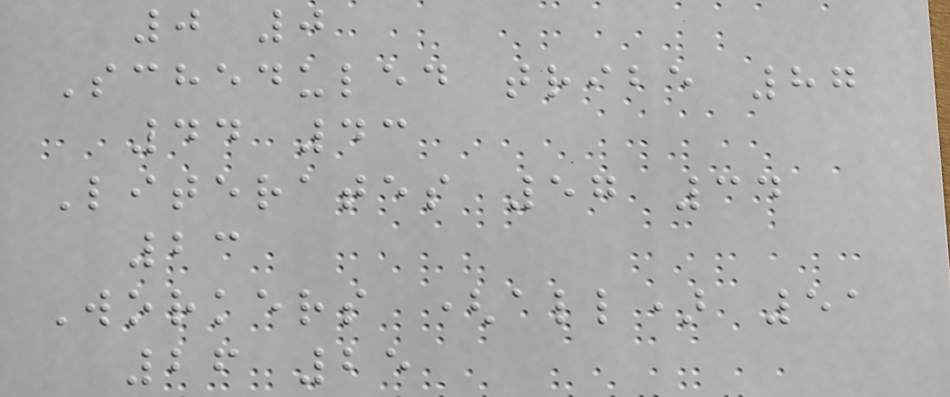0 0
Scheduled tribe 87
44 43
Literates 57 34
23
Workers (all) 51
26 25
